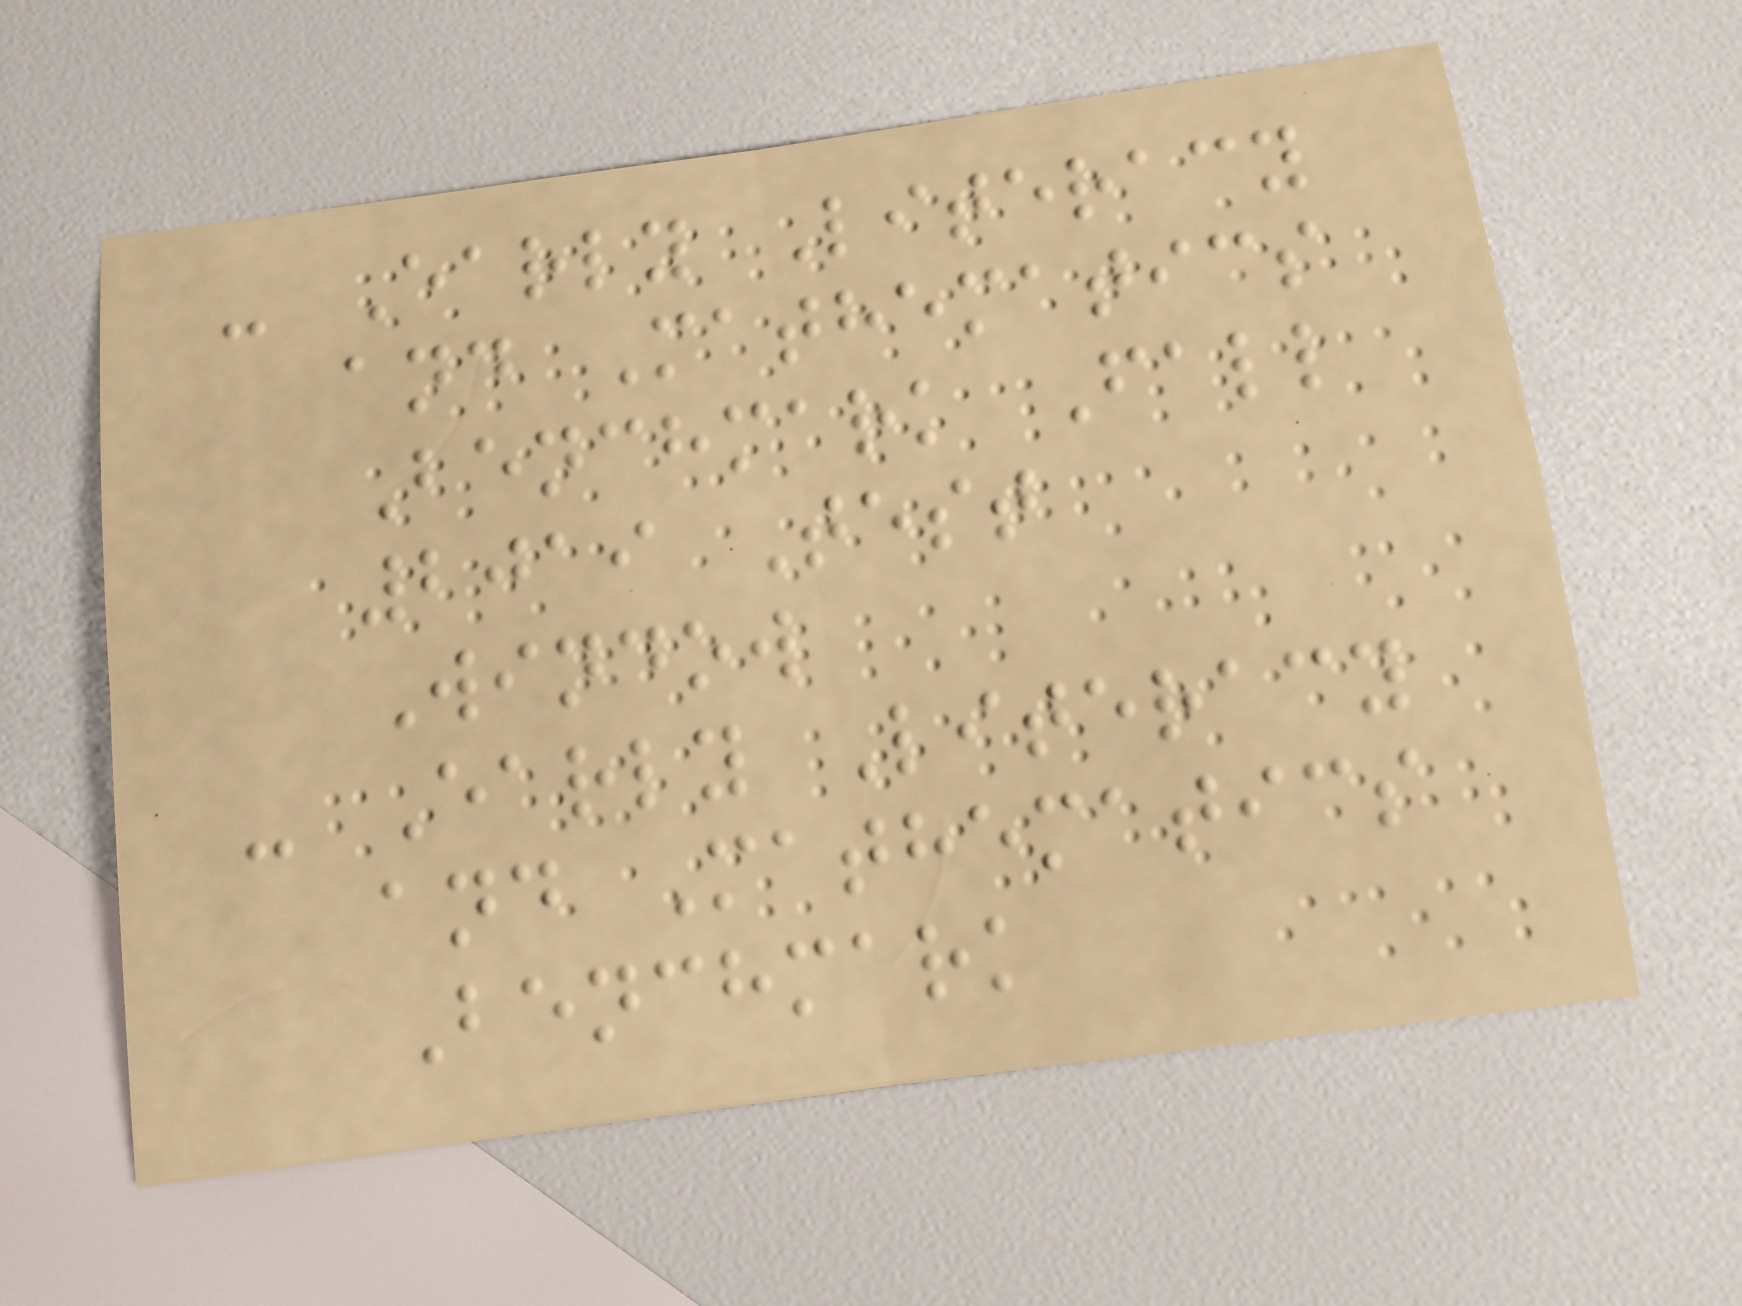- Early Literacy
and Mathematics
Benchmark Fall
2019 Test
Window
- Early Literacy
and Mathematics
Benchmark
